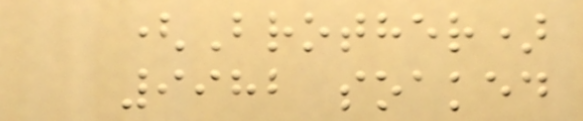(Brother)
9982 soaked
